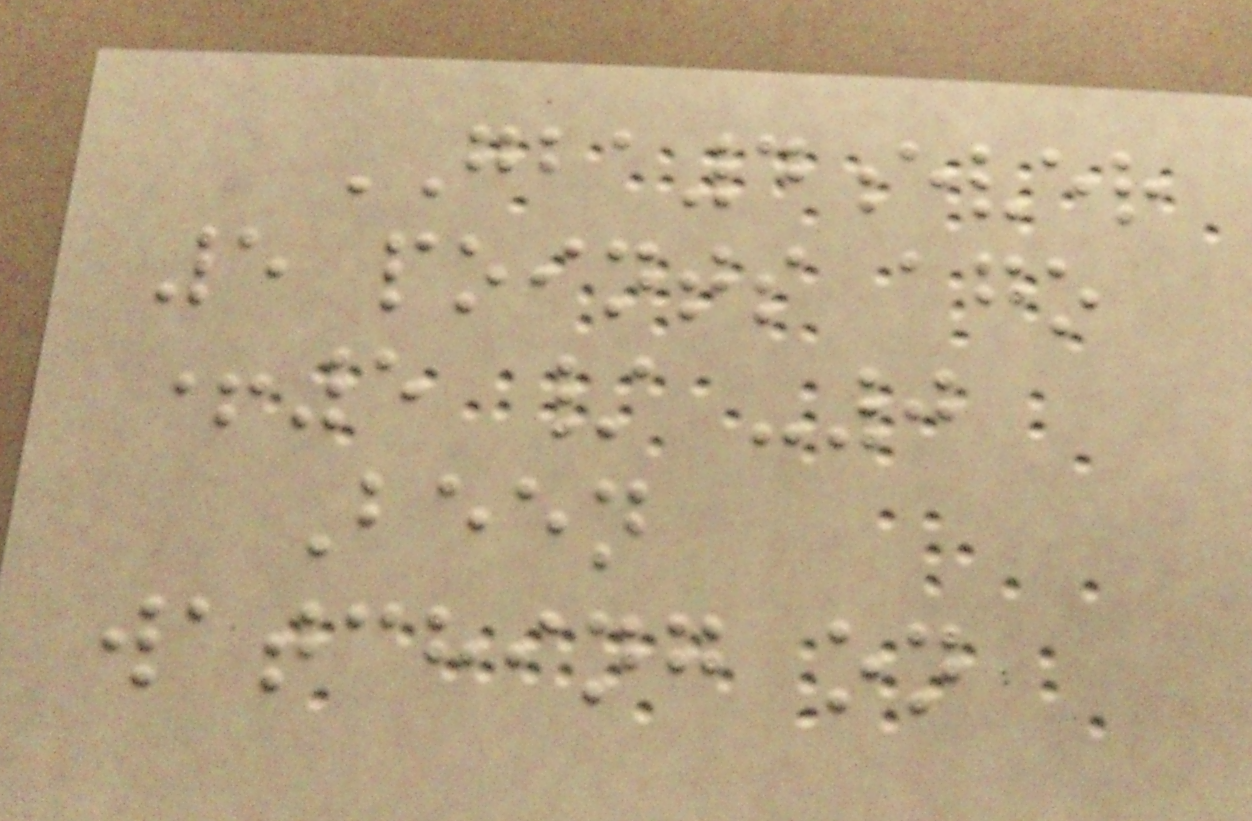GBA4ever
5 points ago
+5 / -0
Been
watching on
